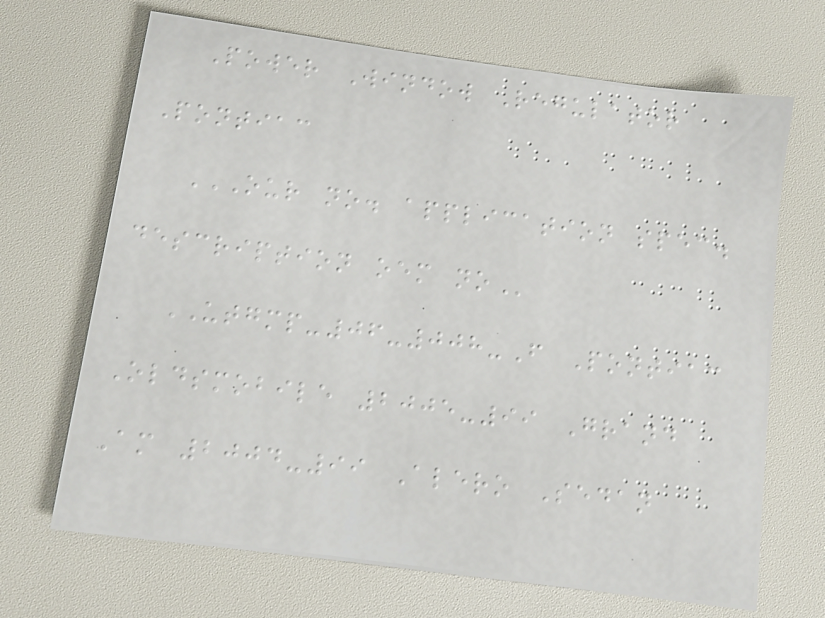Power Window Regulator
Pontiac
OUR NO. APPLICATION SPEC.
DESCRIPTION OEM NO
UTGMP-06-008-F Pontiac
Oldsmobile 2005-99 Grand
Am 2004-99 Alero Sedan
